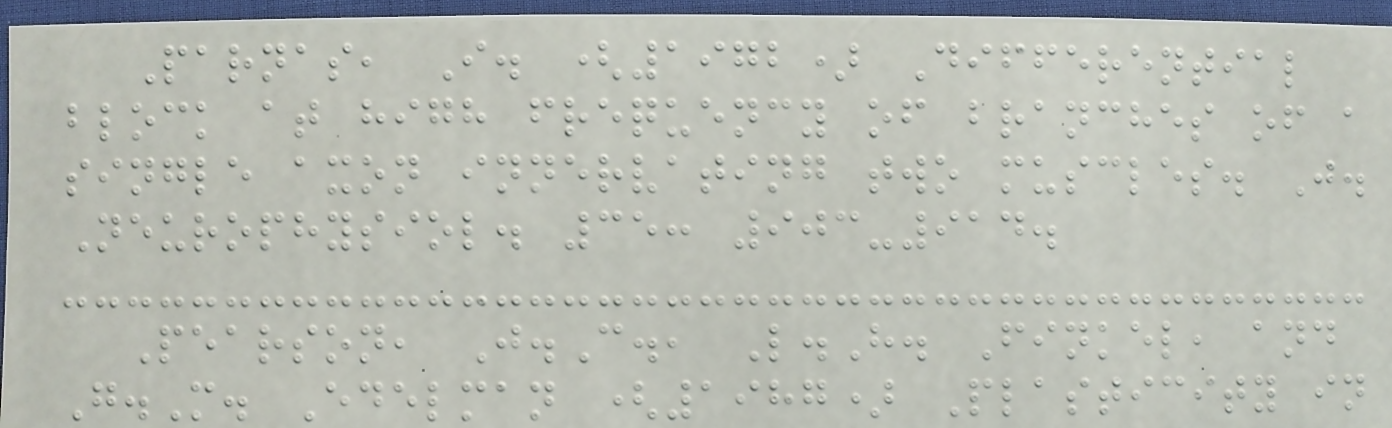Parnas, I. (1972) Differential
block at high frequency of branches of a
single axon innervating two muscles. J.
Neurophysiol. 35: 903-914.
Pearson, J.C., L.H. Finkel, and
G.M. Edelman (1987) Plasticity in
